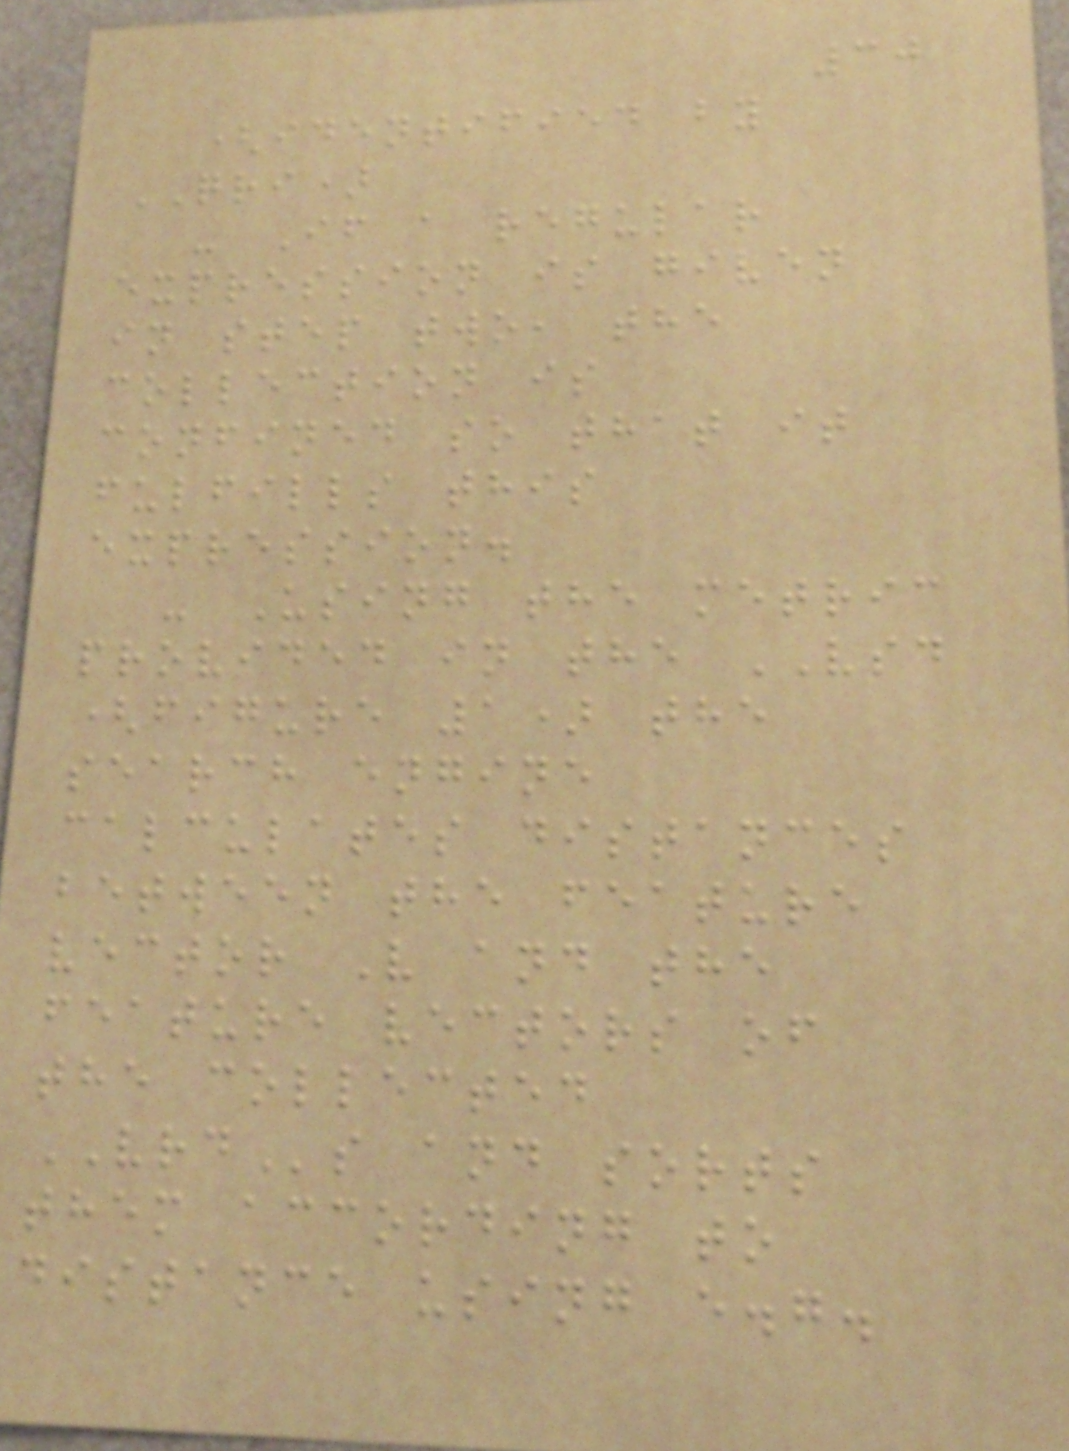30
(identified by
QRI)
- If a regular
expression is given
in step two, the
collection is
confined so that it
fulfills this
expression.
- Using the metric
provided in the VSD
(figure 1) the
search engine
calculates distances
between the feature
vector V and the
feature vectors of
the collected
VRDs and sorts
them according to
distance using e.g.
